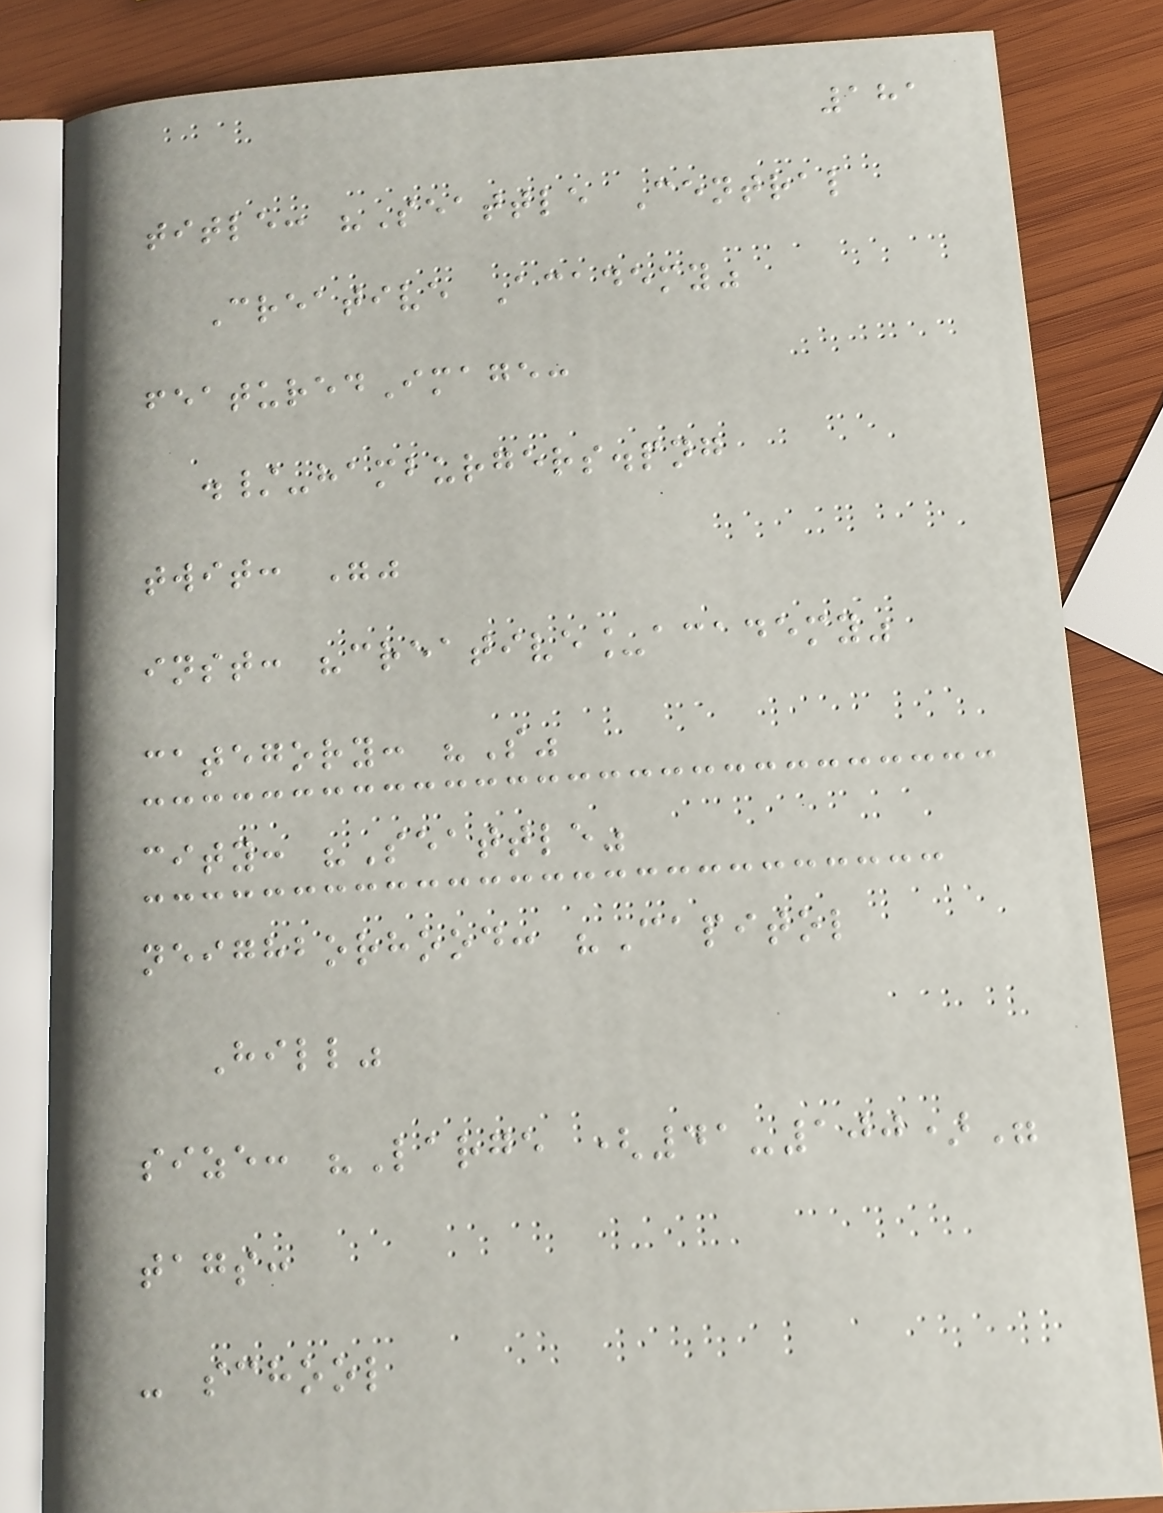181
title: "Seattle Central
Creative Academy"
featuredImage:
./-hamburgers.png
twit: ""
inst: "creative_academy"
category: "S"
city: "Seattle"
neighborhood: "Capitol
Hill"
size: "Large (41-100)"
tags:
- school
